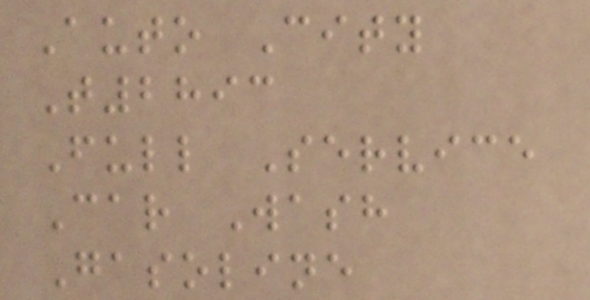Auto City
T2893
Full Service
Car Wash
Gasoline
